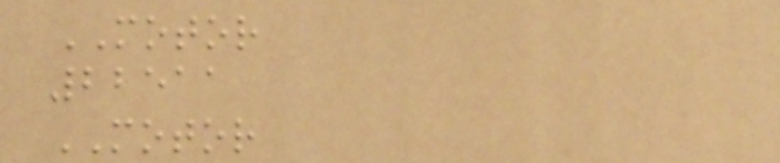MOTOR
22511
MOTOR
